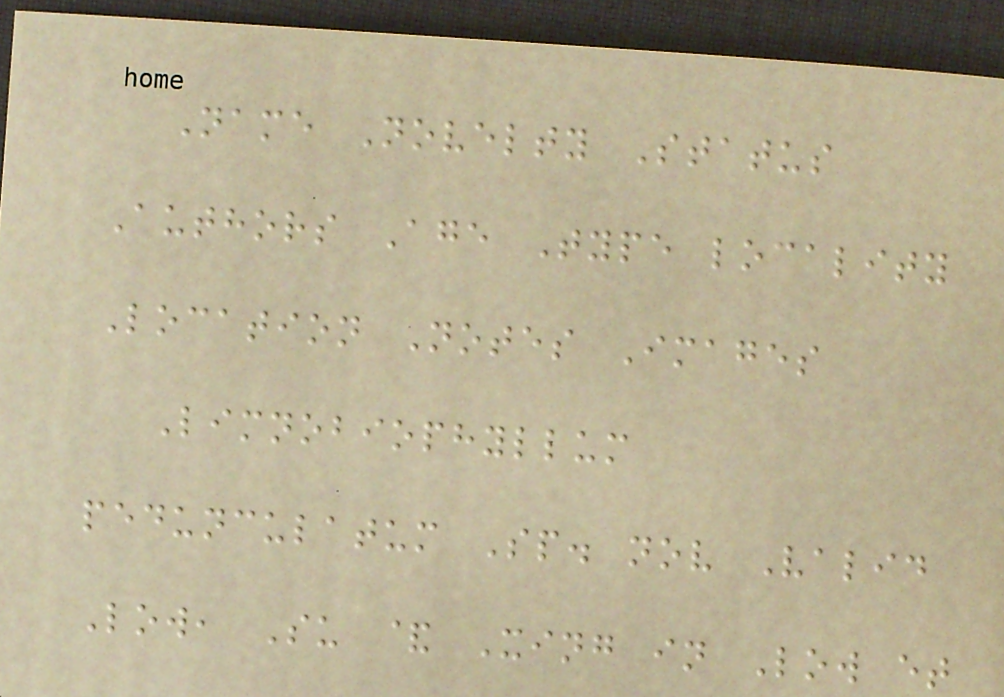Name Novelty Status
Authors Age Type locality
Location Notes Images
Limnobiophyllum
pedunculatum Sp. nov Valid
Low, Su & Xing in Low et
